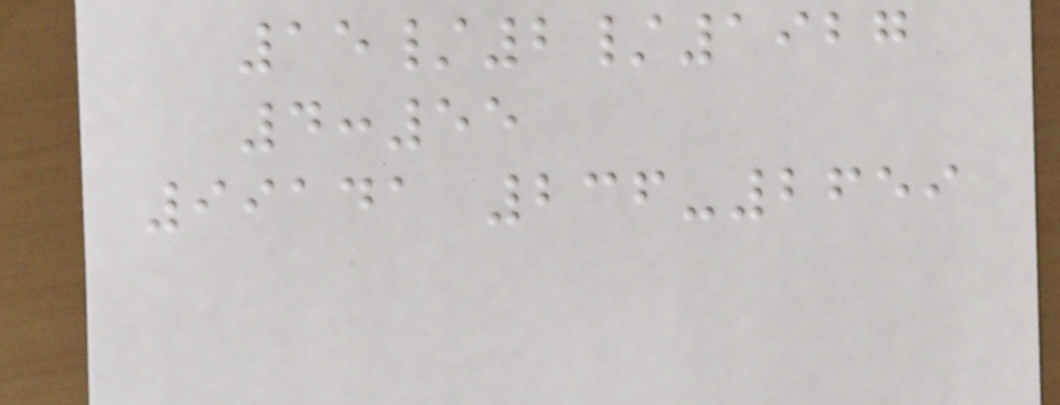15/2/1927
4:55
99141 236-2659
